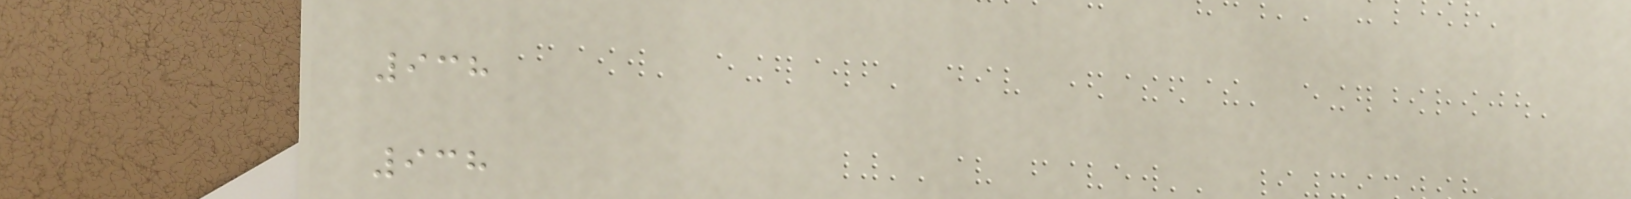938
938
